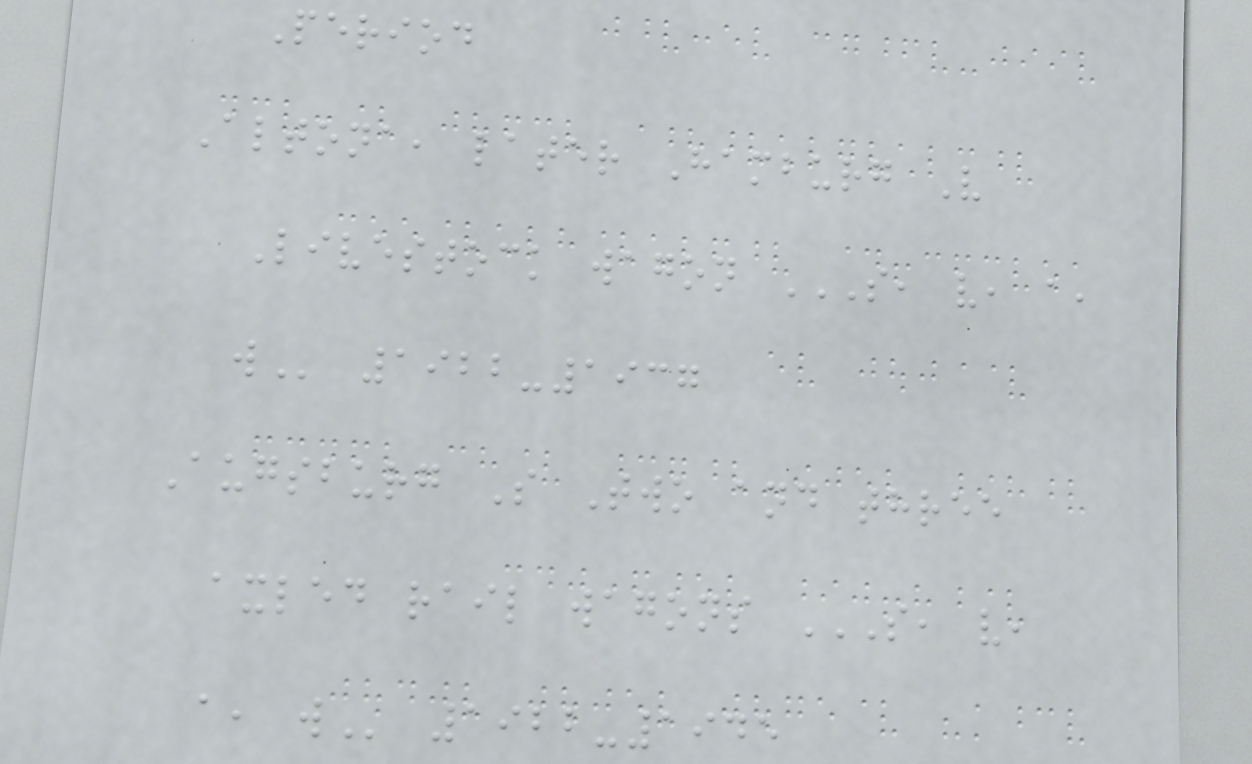Period
Altona, later Hamburg V
Livestock wagon S, V, A,
W 1922-1937
Augsburg S Two and three
axled rail wagons S, V,
A, W 1922-1945
